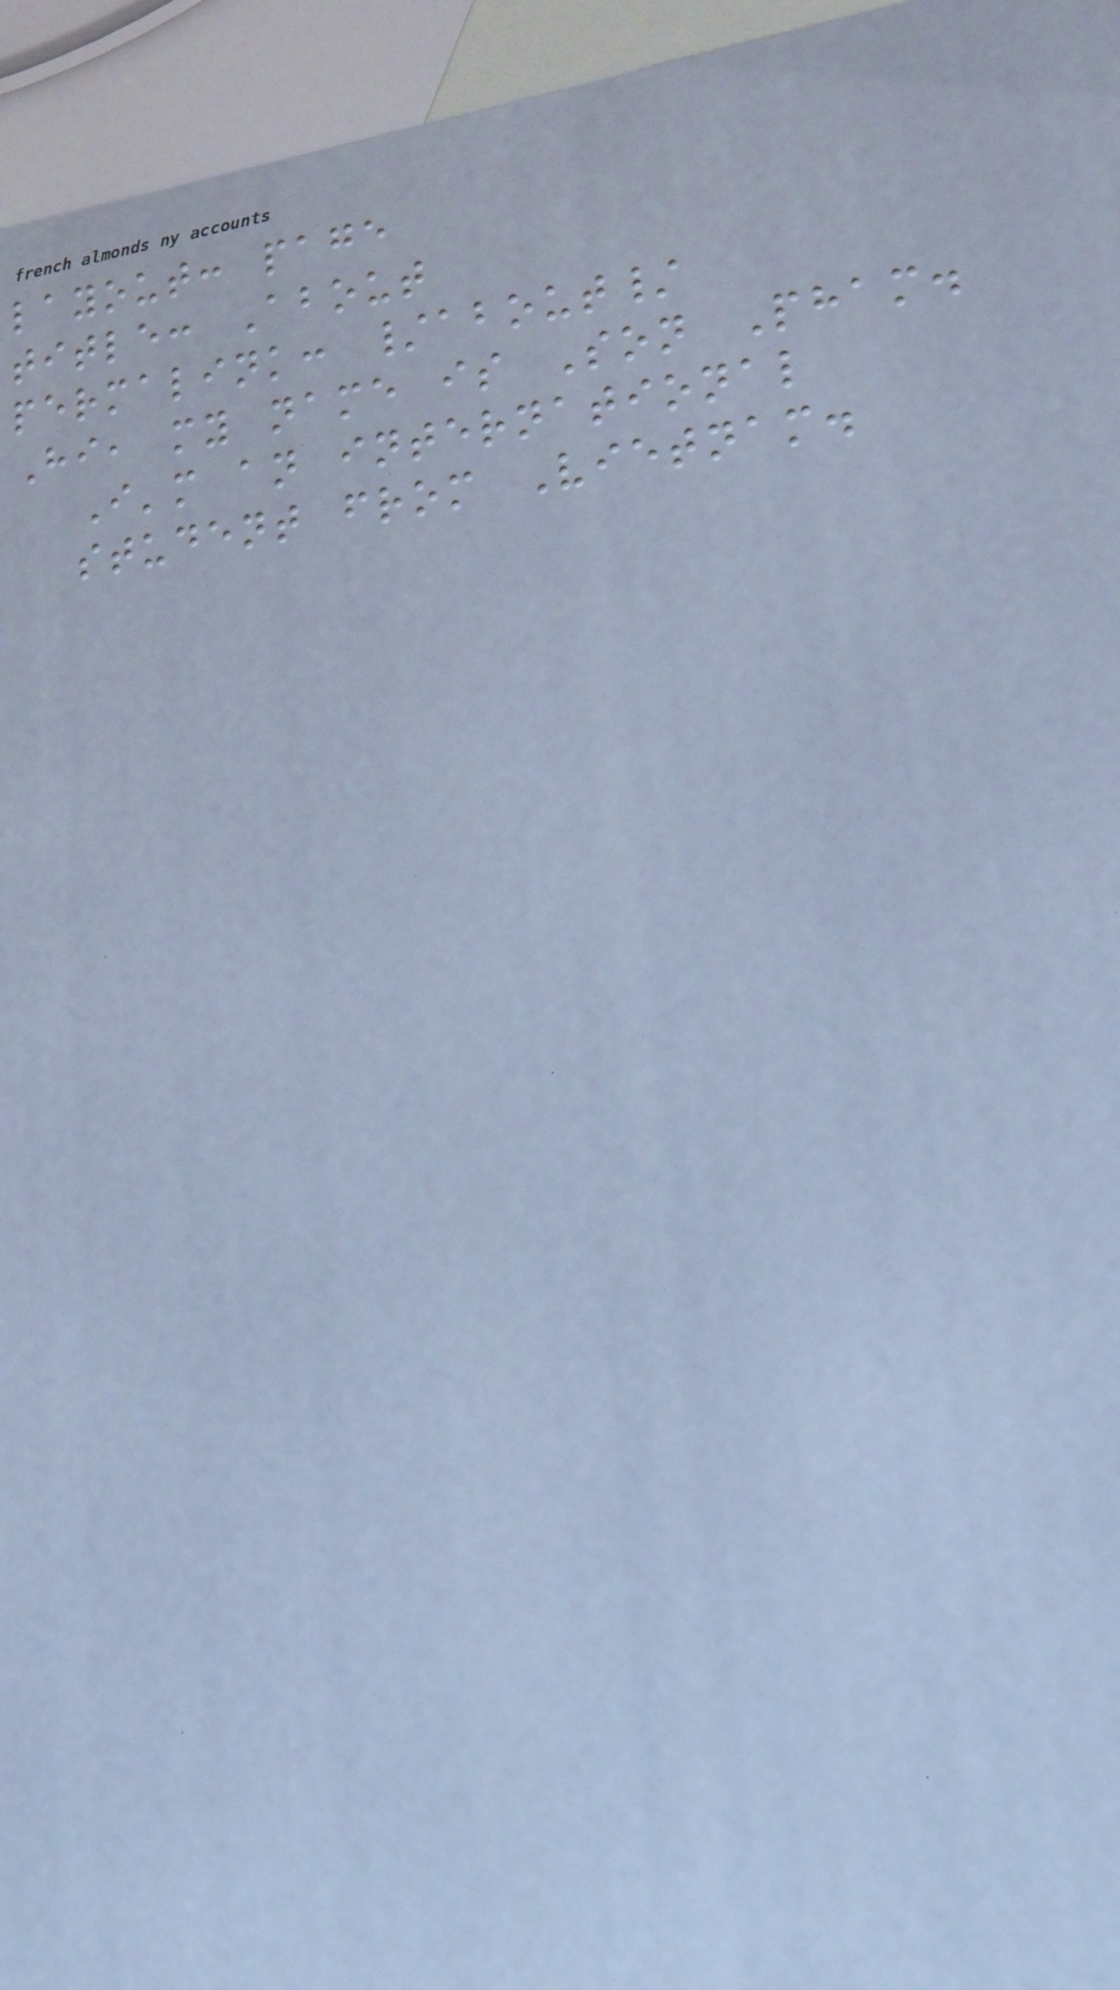layout: page
title: About
permalink: /about/
Hi, my name is Son Pham.
I'm an international
student from Vietnam.
